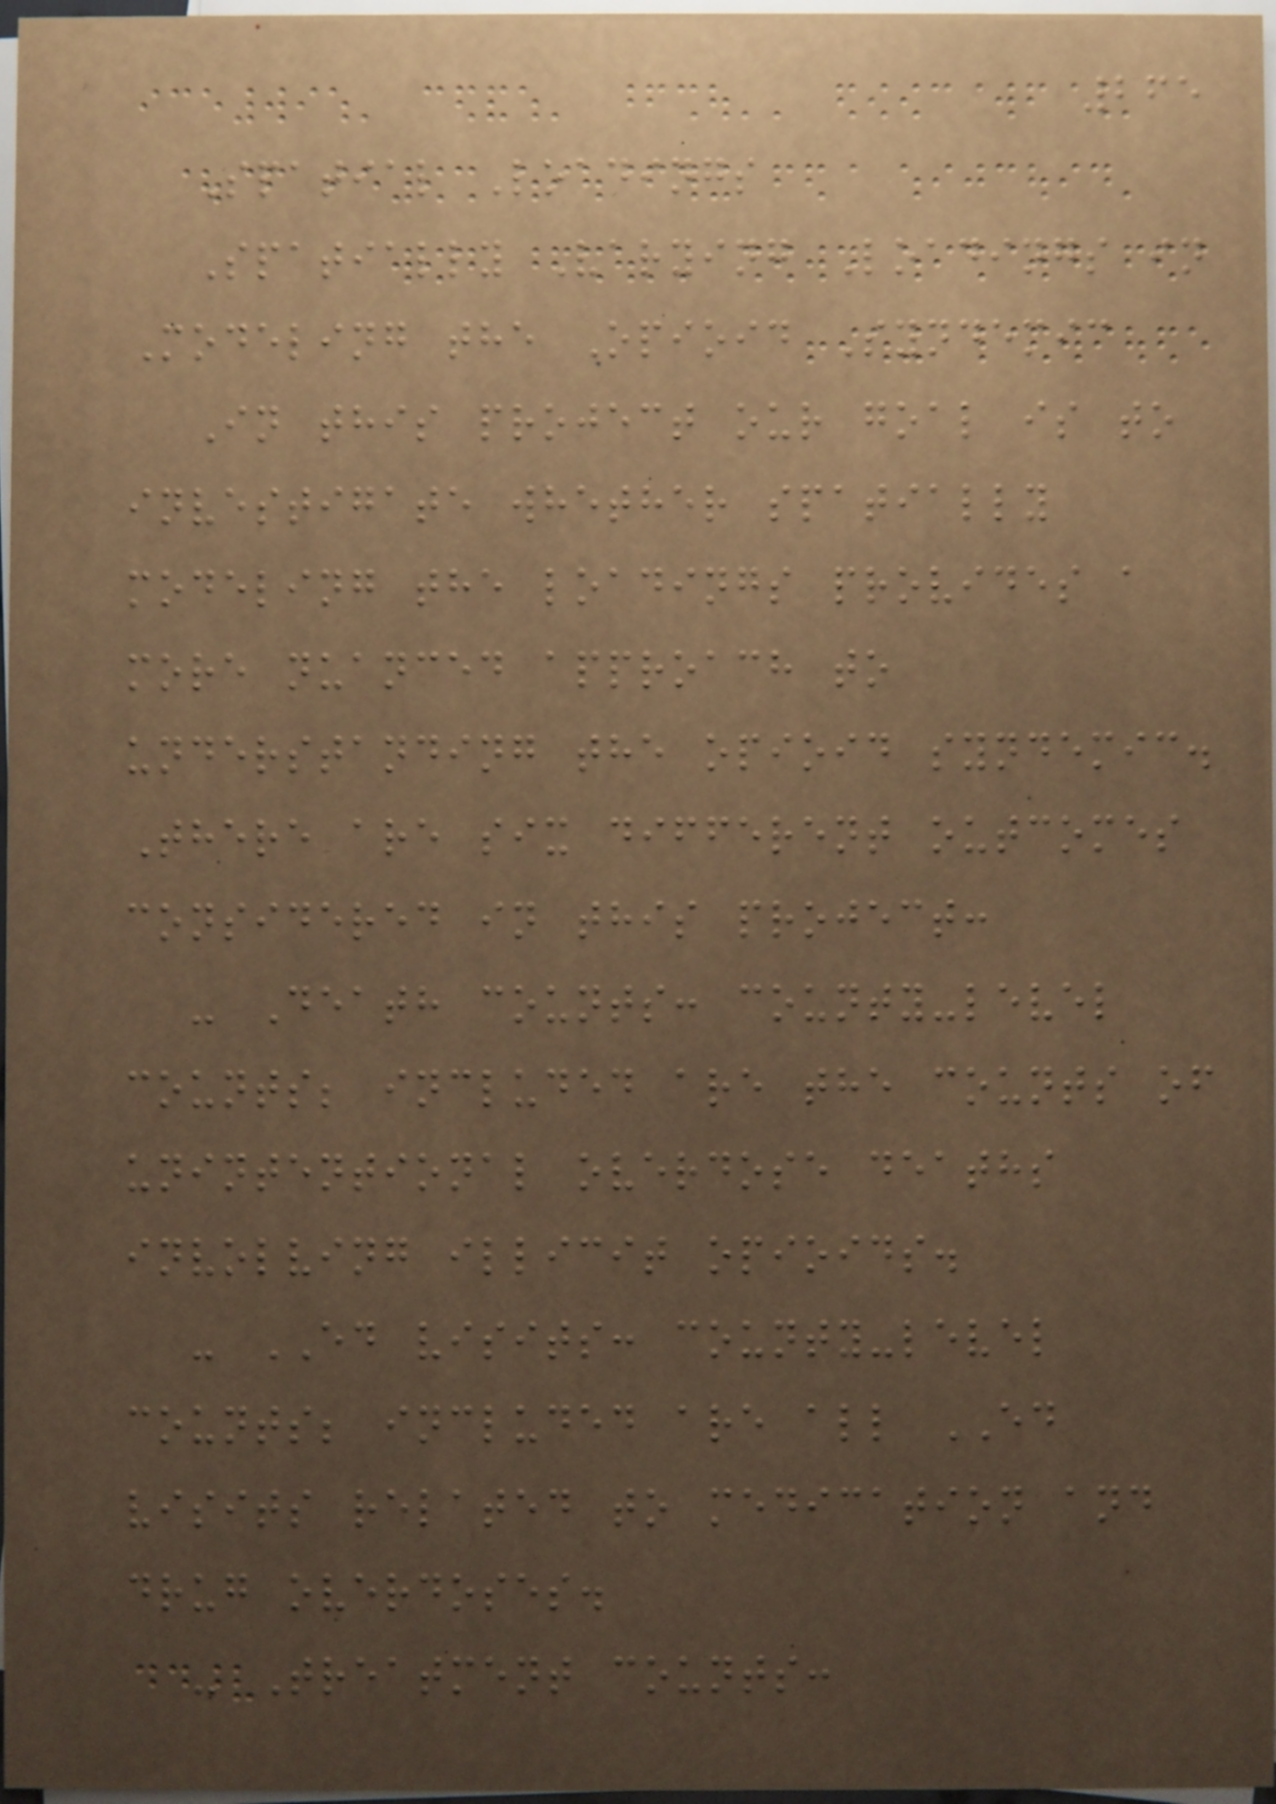265
Spatial Loadings
Spatially Varying Loadings in
Modeling the Opioid Syndemic
In this project our goal is to
investigate whether spatially
modeling the loadings provides a
more nuanced approach to
understanding the opioid syndemic.
There are six different outcomes
considered in this project:
- Death counts: county-level
counts; included are the counts of
unintentional overdose deaths
involving illicit opioids.
- ED visits: county-level
counts; included are all ED
visits related to medication and
drug overdoses.
- Treatment counts:
